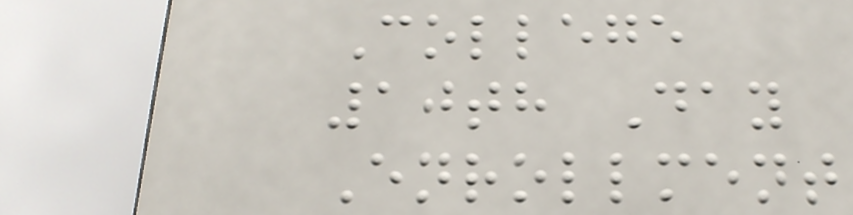College
10th Day
Enrollment
